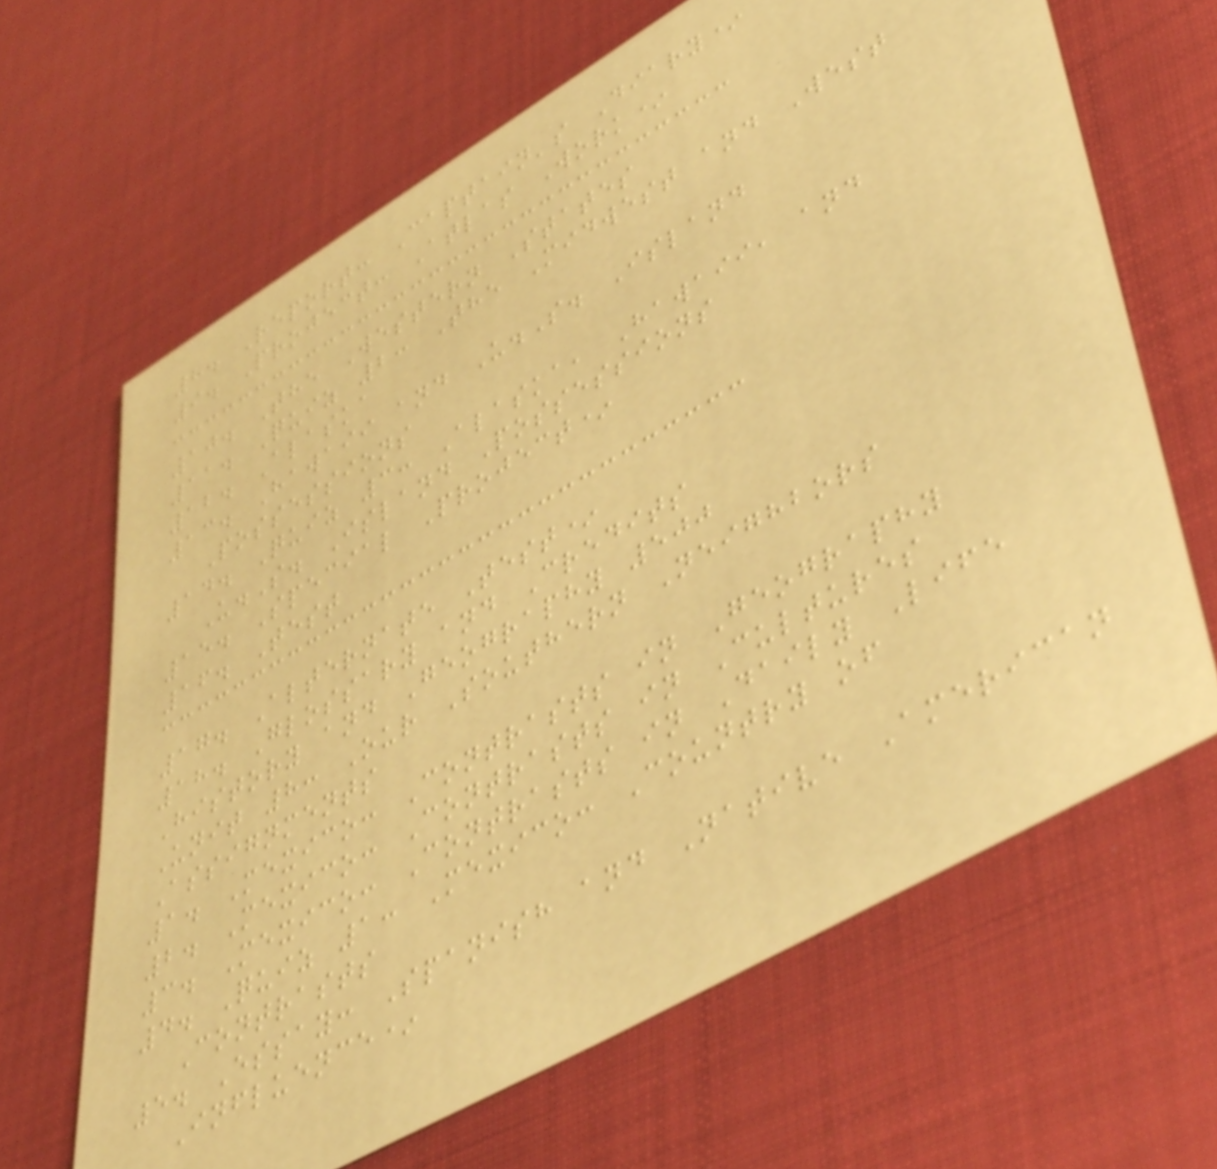8. Report: Captain's Diary*
9. Project: Atlas Work*
10. The Western States
11. Quiz 2: The Midwest and West
12. Alaska
13. Hawaii and U.S. Island
Possessions
14. Quiz 3: Alaska, Hawaii, and
U.S. Island Possessions
15. Special Project*
16. Test
17. Alternate Test*
18. Glossary and Credits
History and Geography 500
Unit 8: Our Southern Neighbors
Assignments
1. Mexico: Contrasts in Geography
2. Mexico: Contrasts in Cultures
3. Mexico: Contrasts in Daily Life
4. Quiz 1: Mexico: Country of
Contrasts
5. Essay: Spanish and Native American
Influence*
